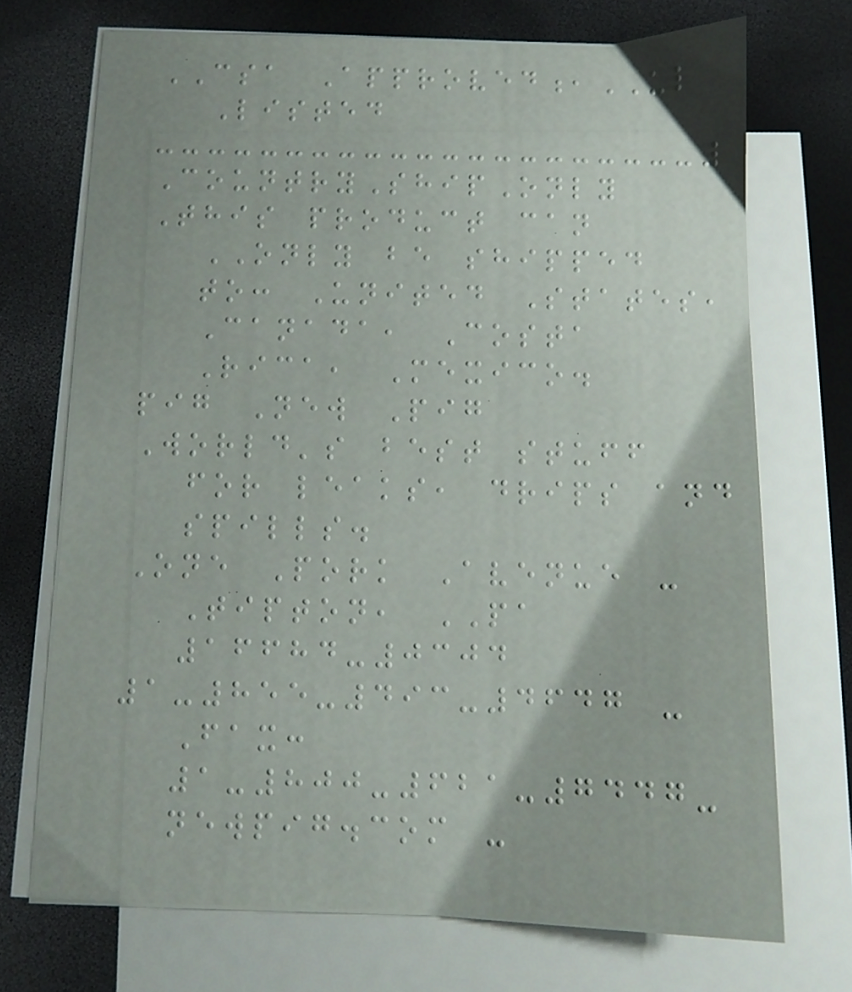CSA Approved,UL
Listed
CountryShipOnly
This product can
ONLY be shipped
to: United States,
Canada, Costa
Rica, Mexico.
pig New Pig
World's best stuff
for leaks, drips and
spills.
One Pork Avenue -
Tipton, PA
16684-0304
1-855-493-4647 -
Fax:
1-800-621-7447-
newpig.com -
